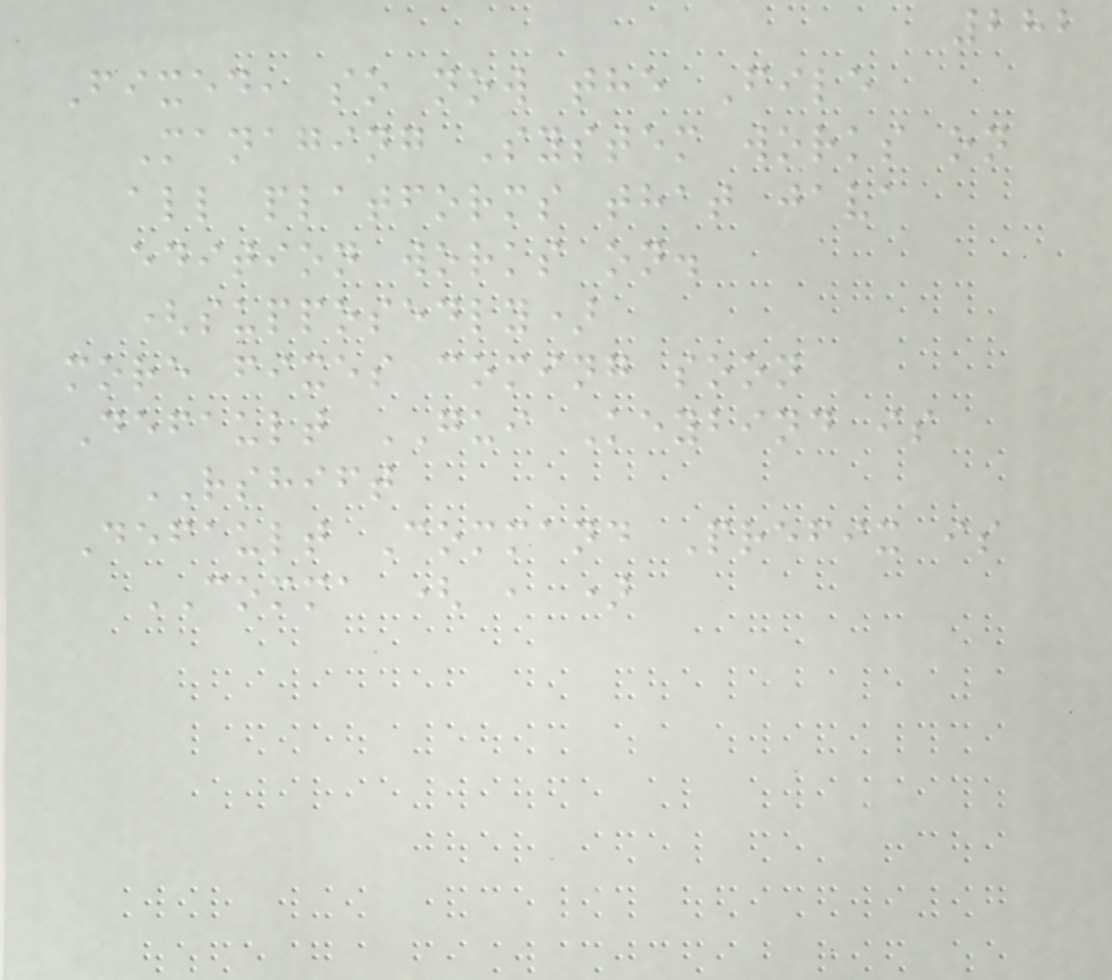282
Fixed, so now the File
Managing System works on
all platforms that java
edition works on.
(supposedly)
more fixes coming soon
Default GUI Keybind is
RSHIFT
Default Command Prefix is
COMMA ( , )
